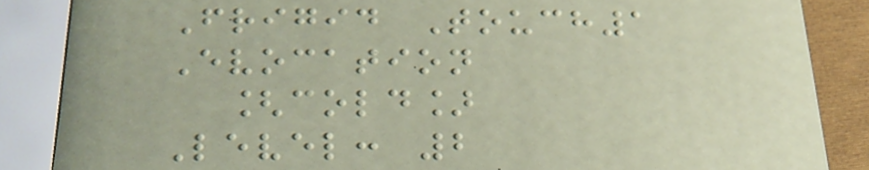Frigid Touch1
Evocation
[cold]
Level: 2
